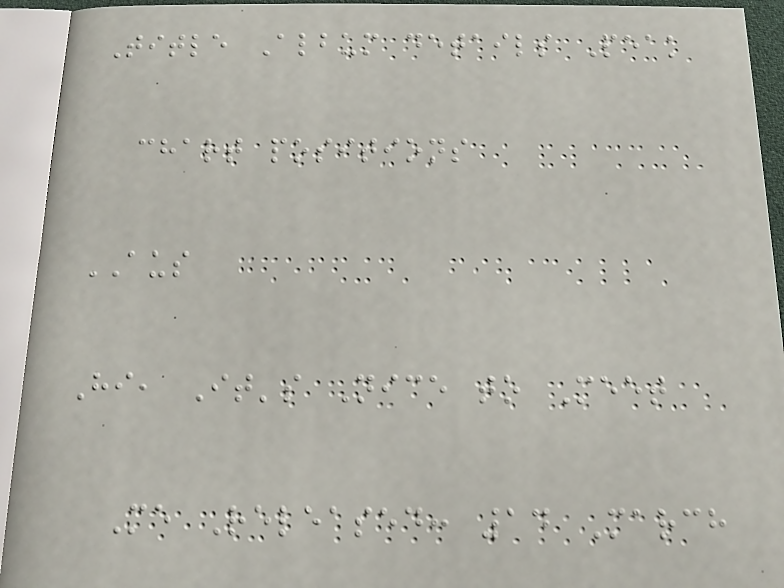Title Album details Peak
chart positions
AUS
Hi, It's Nice to Meet
Me Released: 14 March
